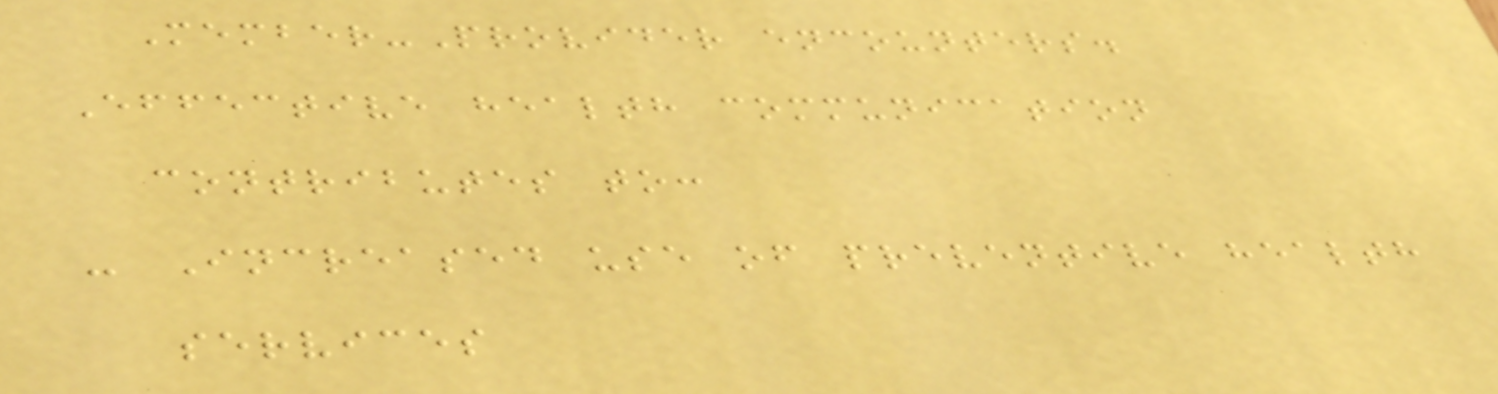Member-Provider encounters.
Effective health communication
contributes to:
- Increased use of preventive health
services
